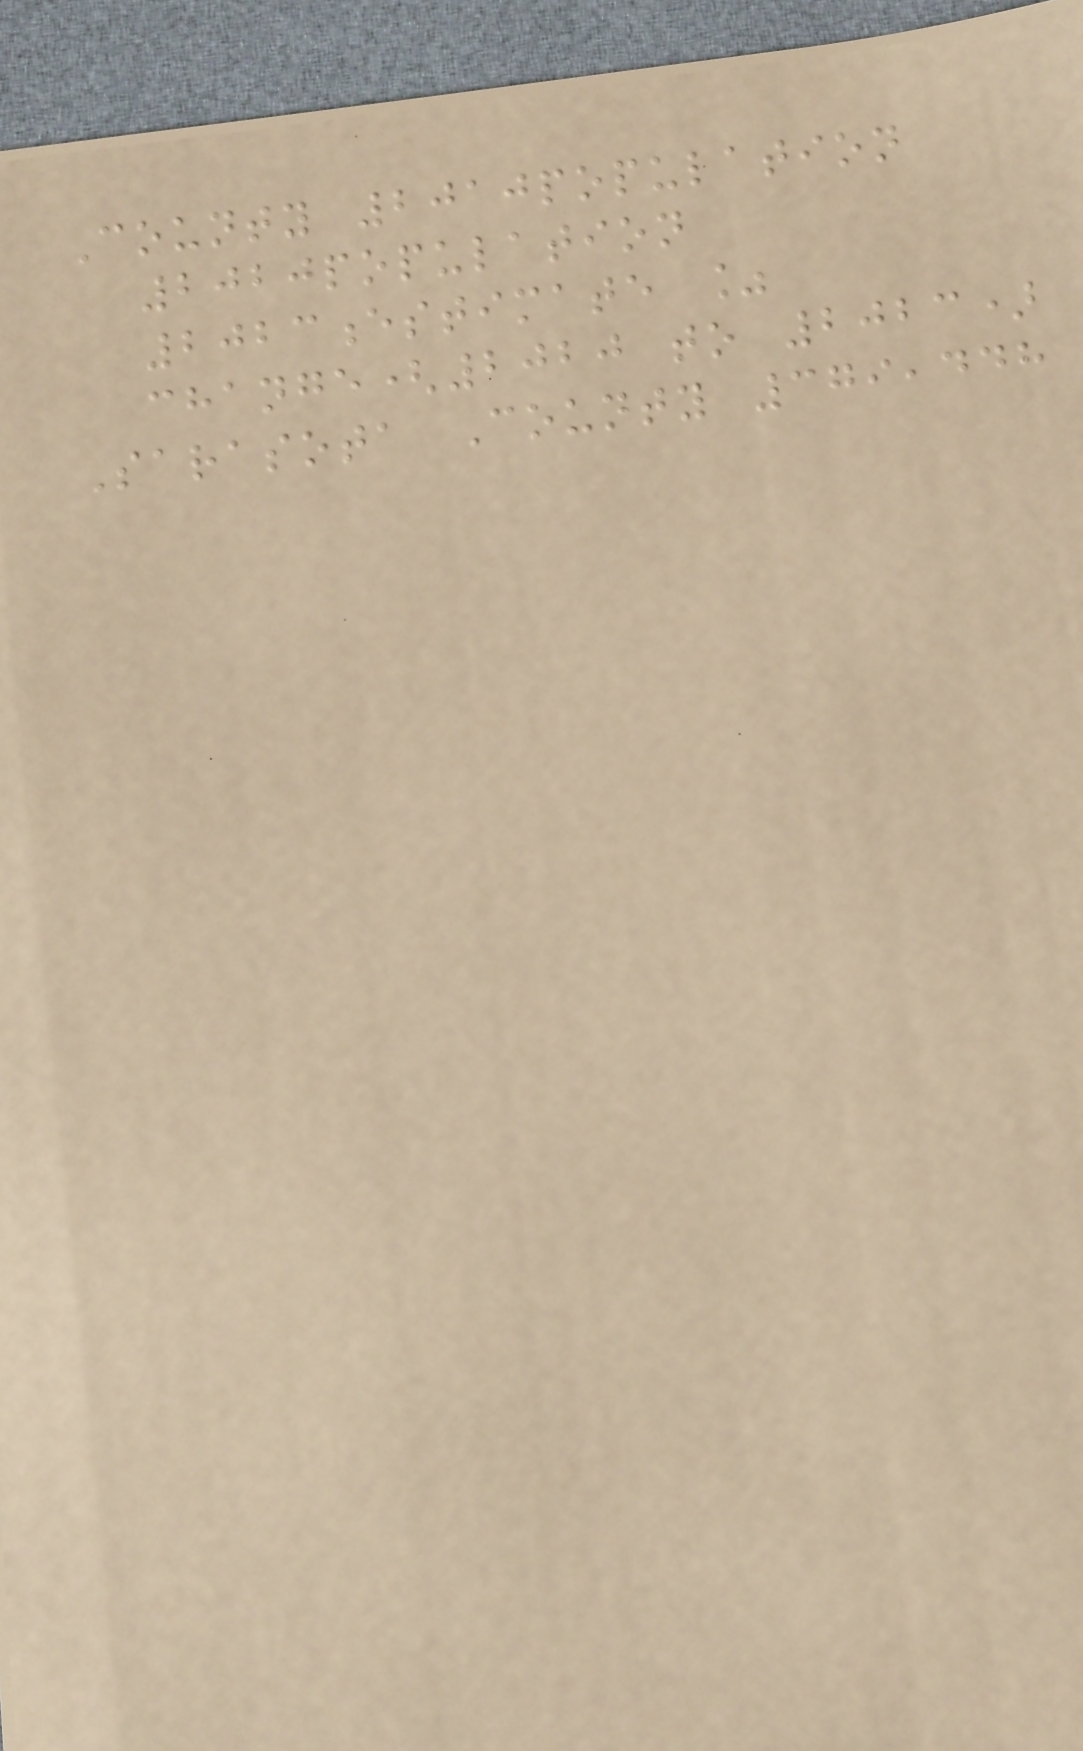County 2010population
2020population
2023estimate %
change(2020 to 2023)
Sarasota County 379,448
